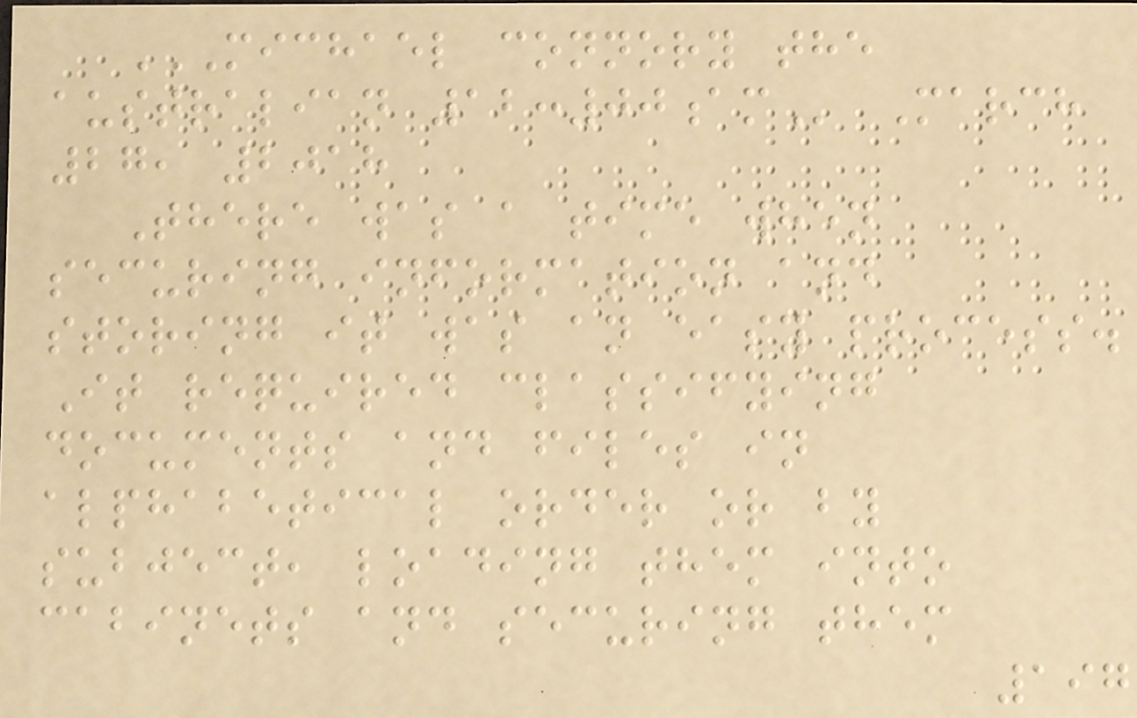MICHAEL CONNORY THE
AUSTRALIAN 12:00AM March
27, 2018
There was a time when
securing information and
storing it was an easy process.
It required classifying
documents and files in
alphabetical order or by
subject, loading them into
cabinets and securing them
197
